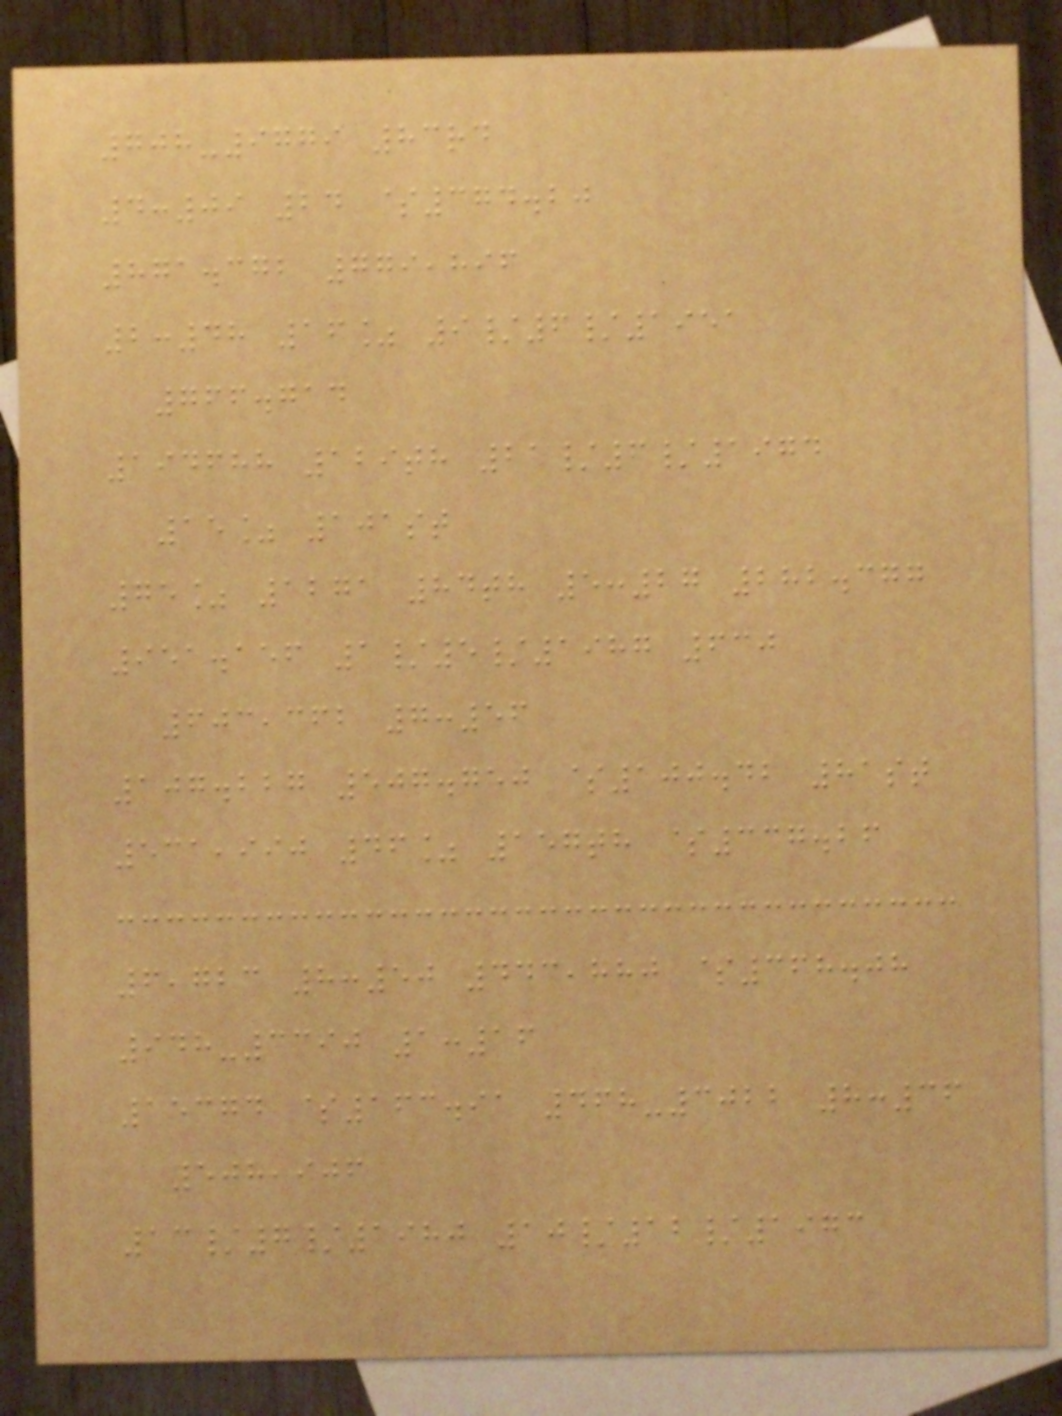708-9779 83rd
4:09 24 $374.20
871.372 779,896
2:48 16% 9/6/1951
766.714
194688 129th 21/6/1974
15% 101st
75% 1271 84th 5:27 282.377
951.156 1/5/1987 630
603,362 7:56
107.227 507.750 $100.42 81st
531,990 46% 157th $337.26
6,723 8:50 443,880 $368.08
948-3390 1:16
15374 $163.91 468-3022 8:36
508,906
13/7/1980 10/12/1973
